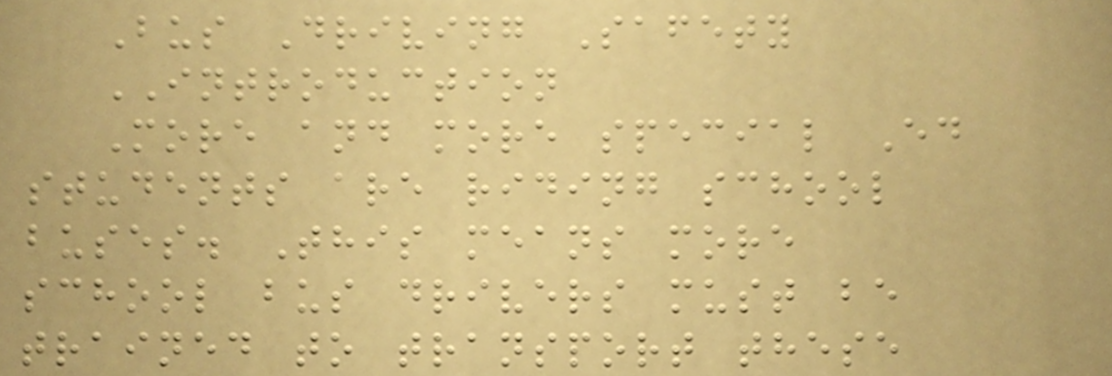Bus Driving Safety
INTRODUCTION
More and more special Ed
students are riding school
buses. This means more
school bus drivers must be
trained to transport these
